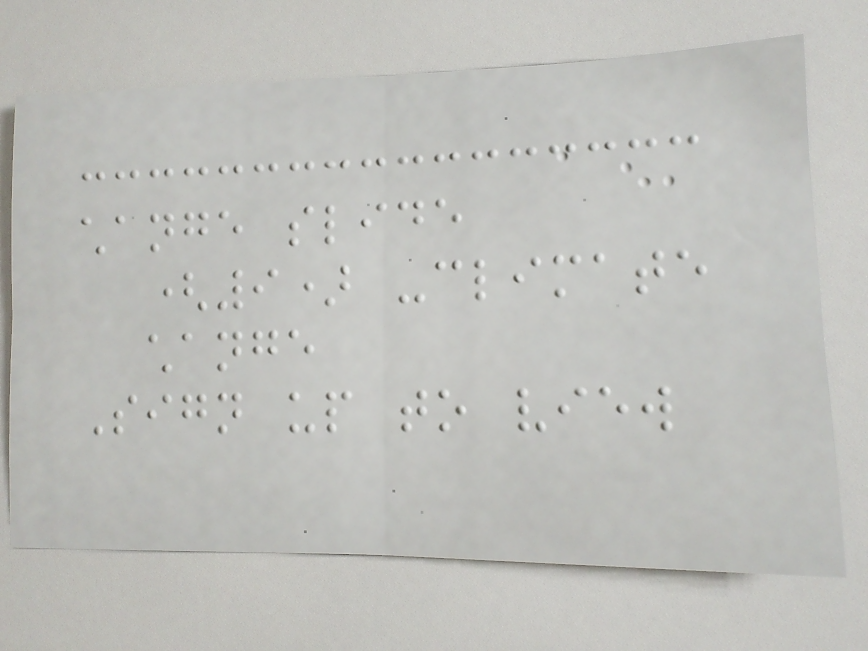change slide
(9) -climate
change
Sign up to view
